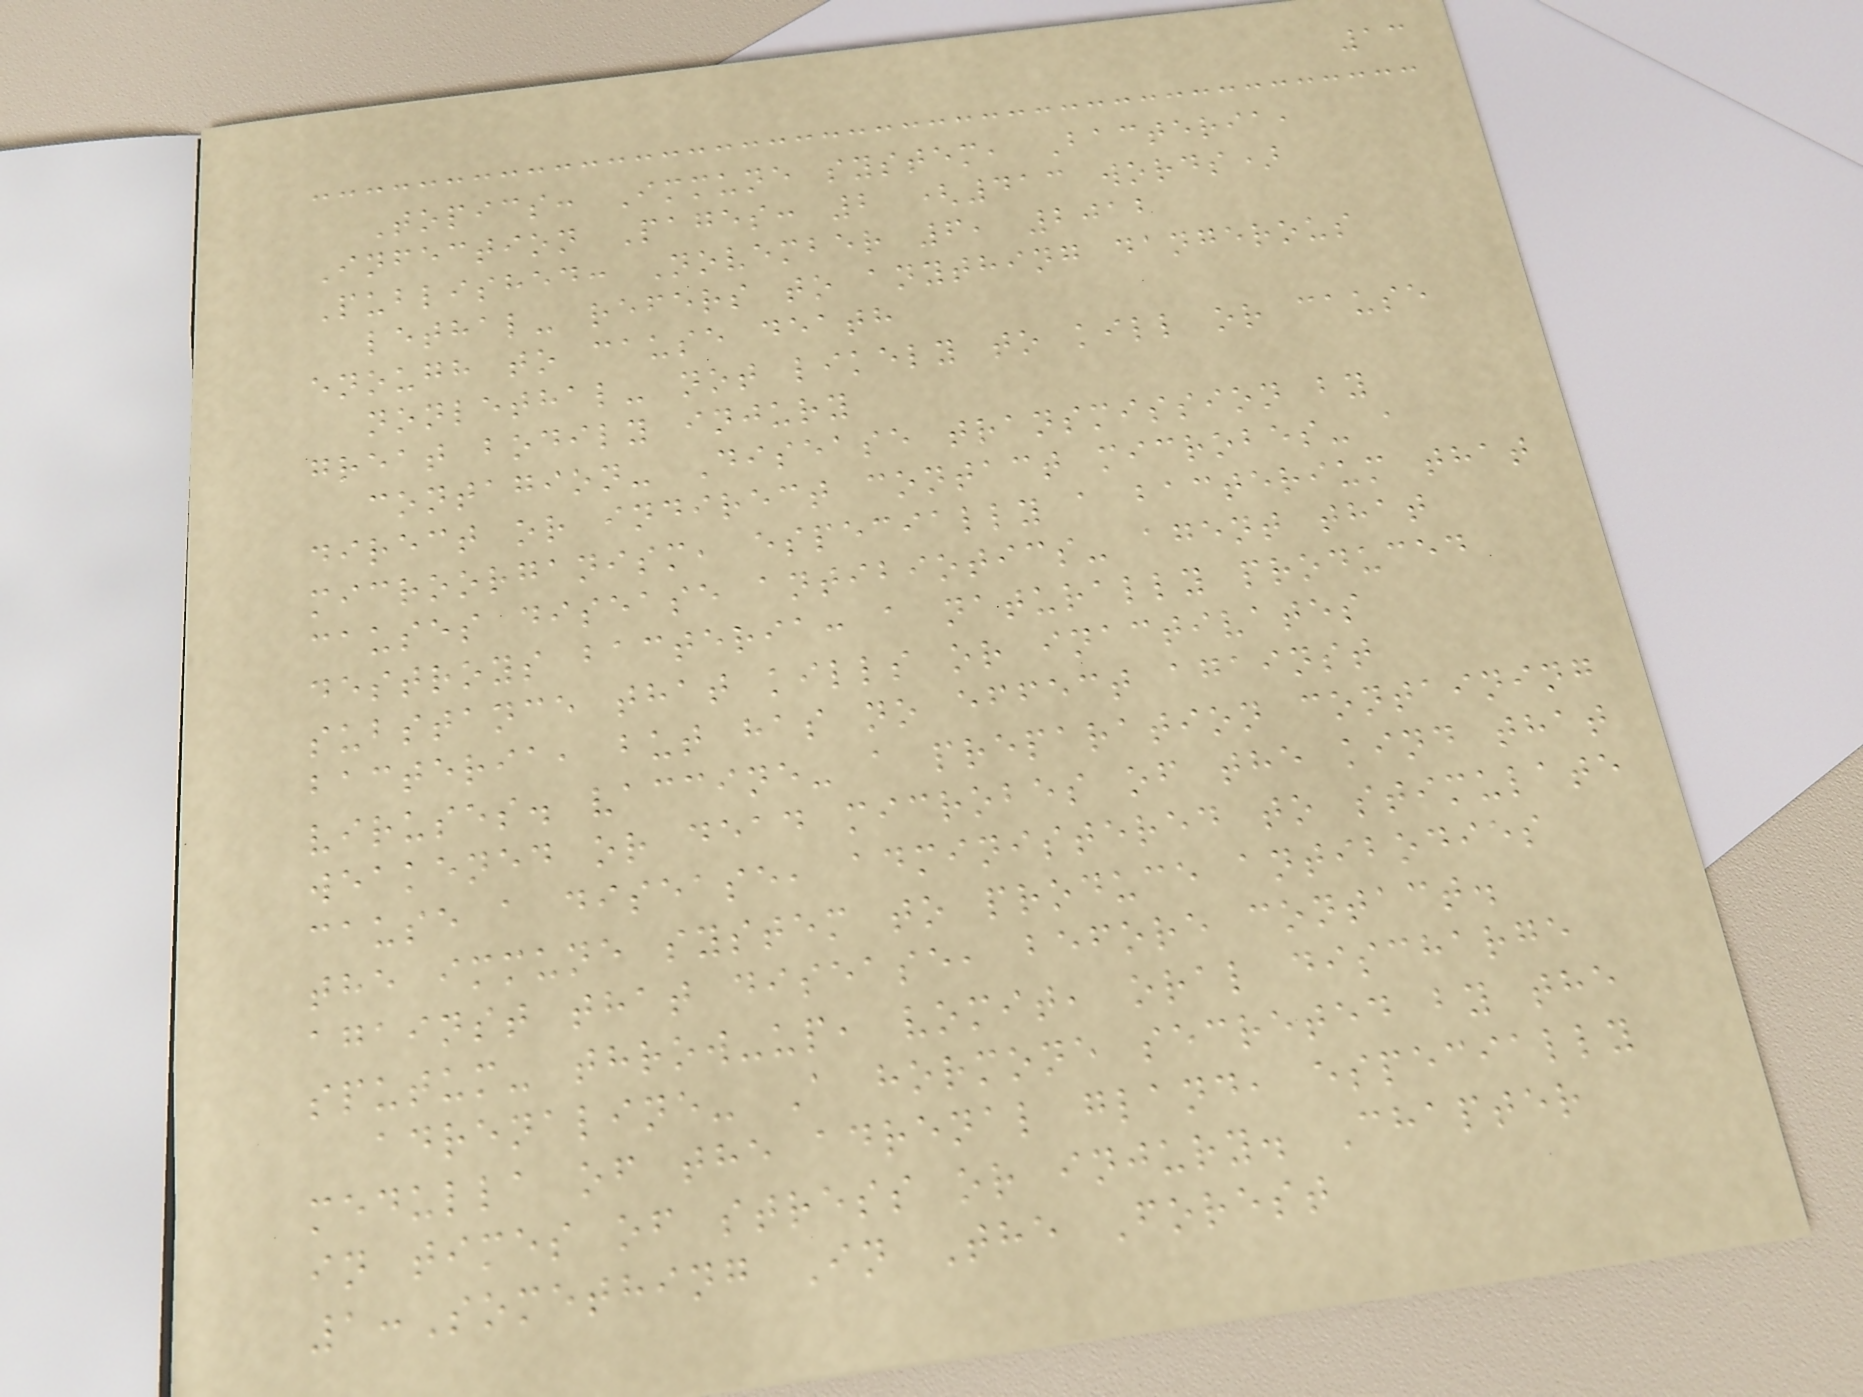13
Topics: Immune system, Bacteria,
Infection Pages: 2 (413 words)
Published: November 6, 2012
lethal- refers to anything dangerous
enough to cause death
nonlethal- not likely to kill or cause
great bodily injury
contagion- Disease transmission by
direct or indirect contact microbes- a
microorganism, especially a bacterium that
causes disease antibiotics- agent that
destroys bacteria: a naturally produced
substance that kills or inactivates
bacteria, but has no effect against
viruses. vaccine- a preparation containing
weakened or dead microbes of the kind that
cause a disease, administered to stimulate
the immune system to produce antibodies
against that disease, before contact.
sputum- throw-up, vomit, oral discharge
adrenaline- A hormone secreted by the
medulla of the adrenal gland, especially
in times of stress or injury. Chapter
1:Something In The Forest
